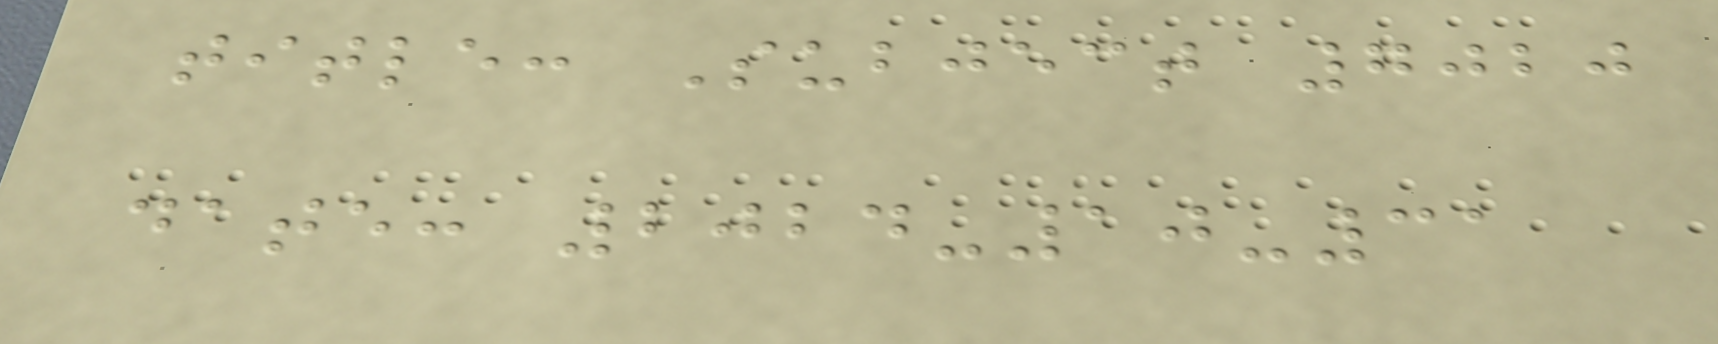title: Subject 7020
date: 2024-10-31
